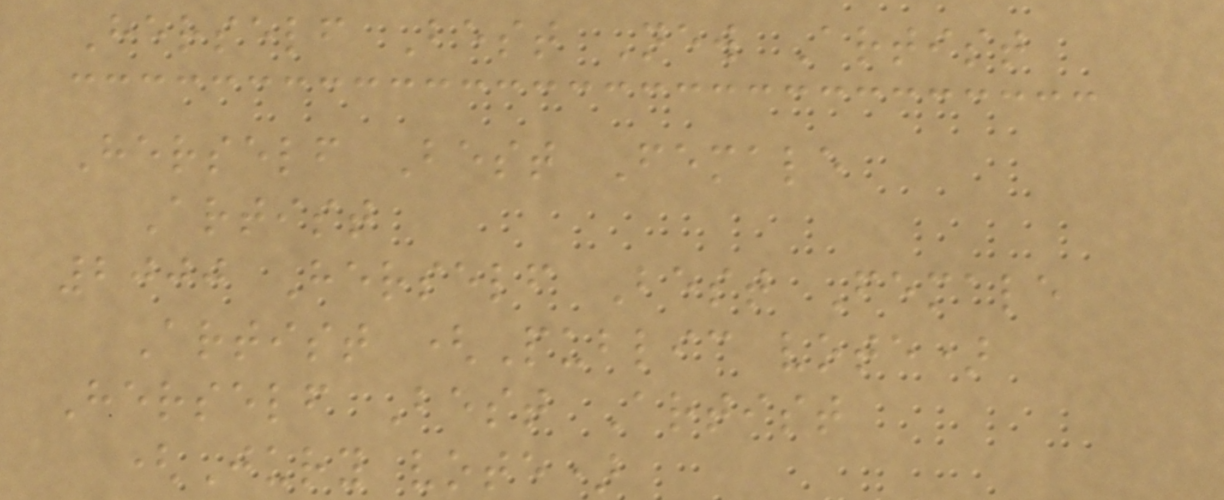Herself Best New Artist
Herself Best Female
Artist
2000 Herself Best Female
Artist (Public vote)
Herself Best Artist
(Jury vote)
